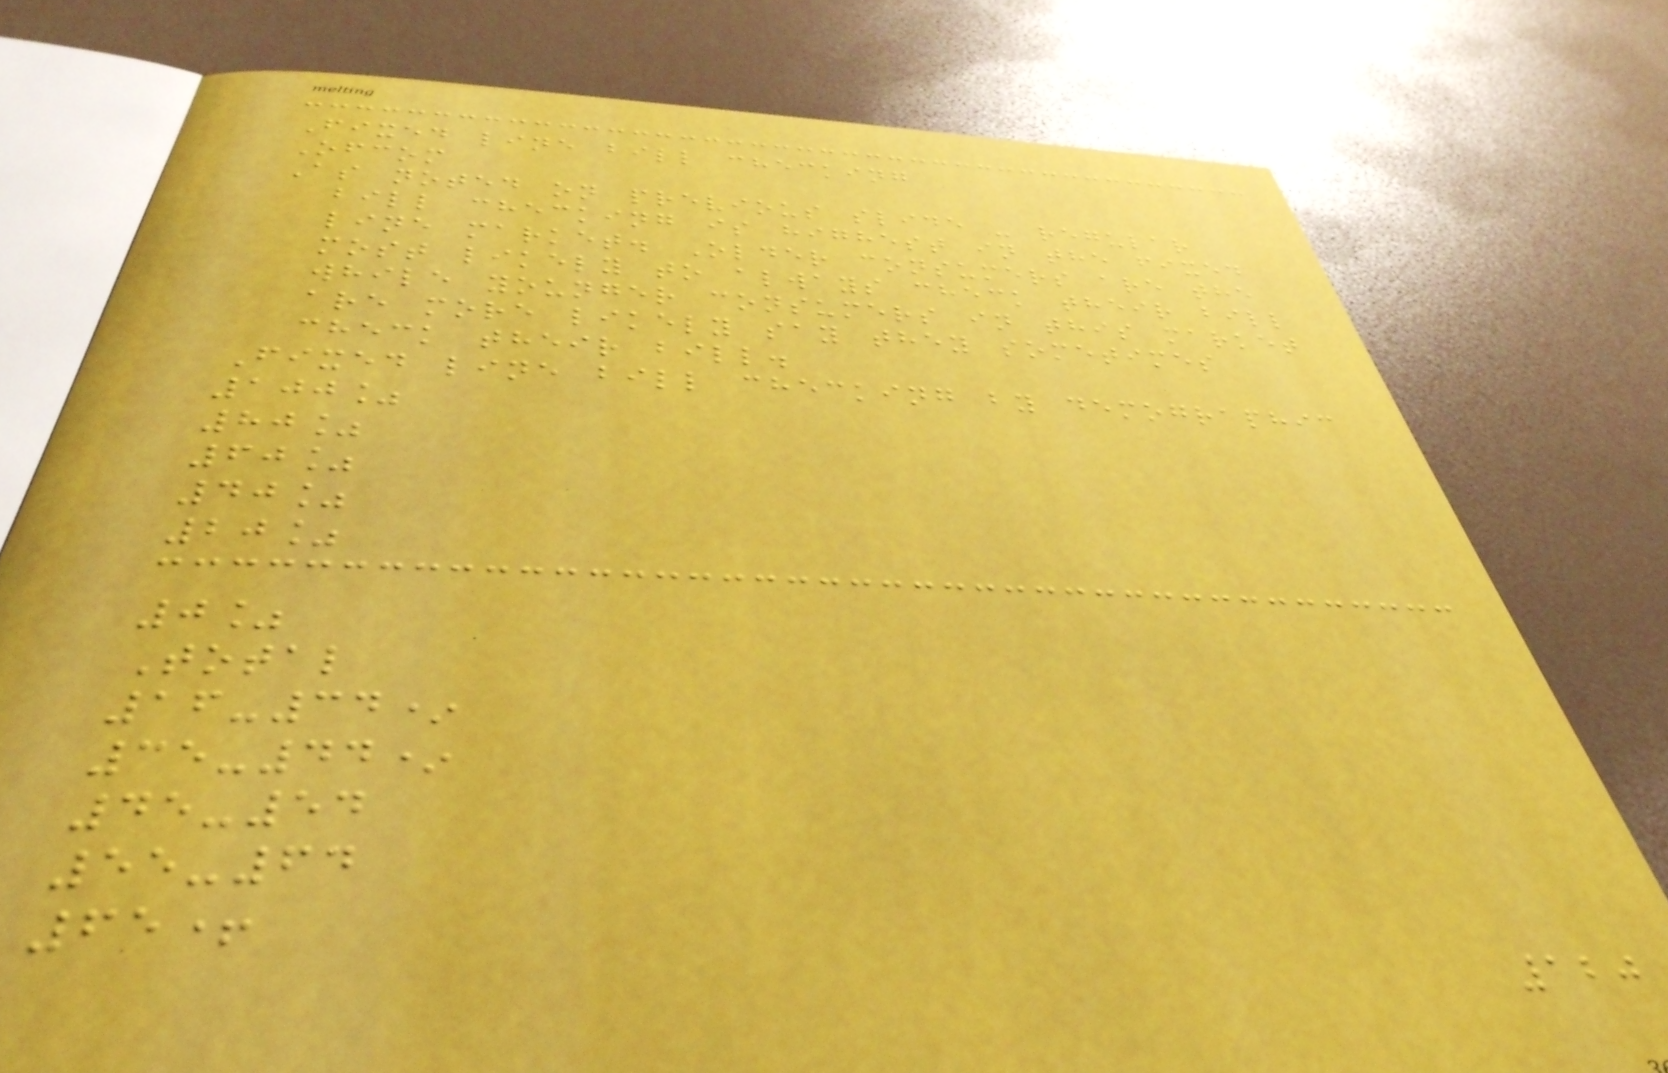Fixed line bill checking
Ofcom
As noted on previous slide - regular
bill checking is highest in the fixed
line market. Older consumers are the
most likely to always check their bill
while younger consumers in this market
are more likely say they sometimes
check their bill.
Fixed line bill checking by demographic
100%
80%
60%
40%
20%
0%
Total
16-34*
35-44*
45-54
55-64
65+
120
